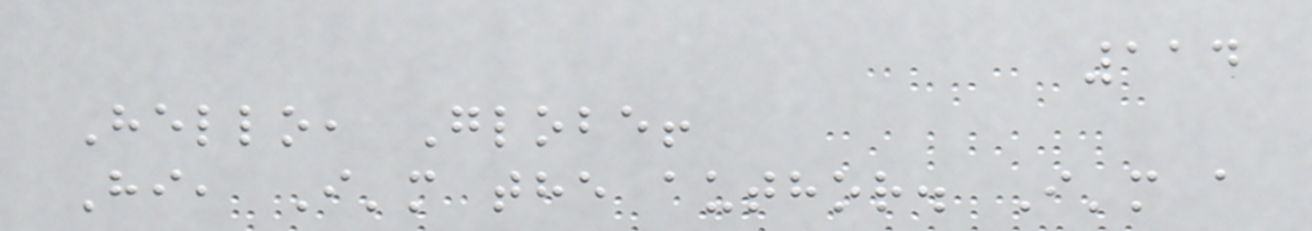114
Hello, Globe!
Hi, I'm the author. I'm a
